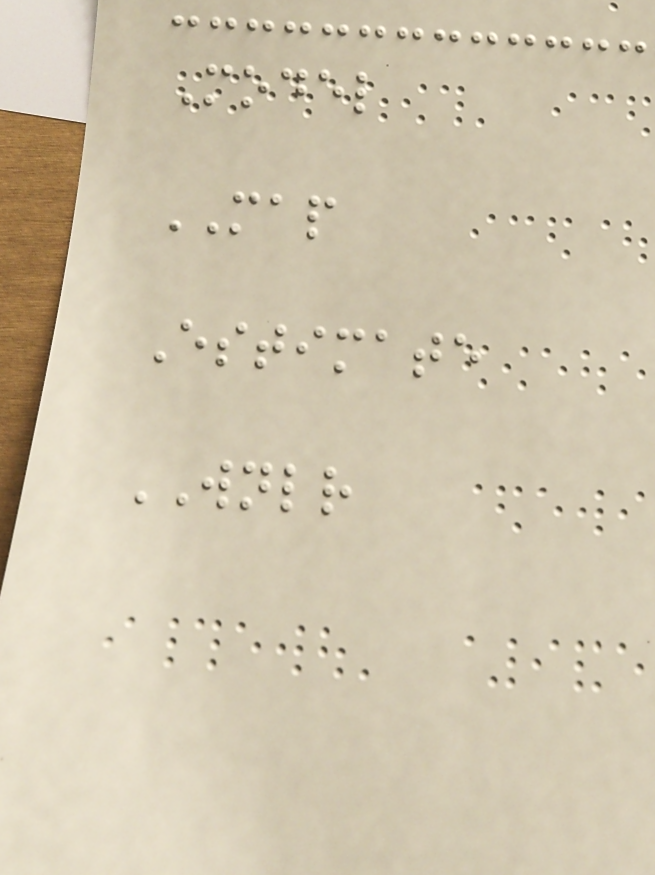Model
MAP
Estimate
WNLR
